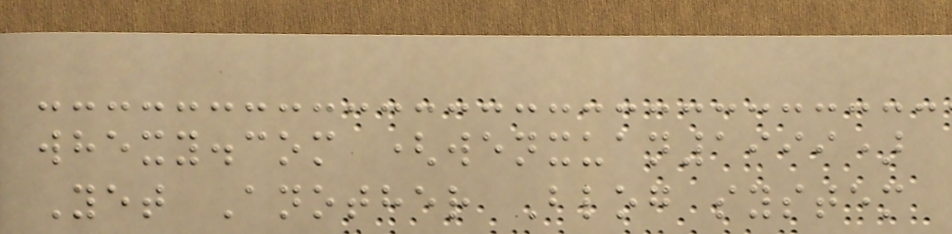whexy.com (wenxuan1999)
Yet Another Blog system
